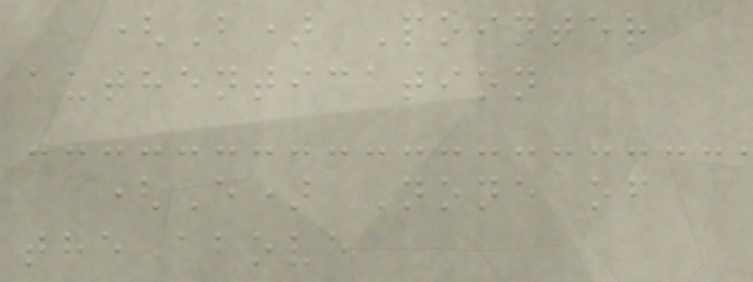(B) Pointer
authentication
(E) None of
the above
